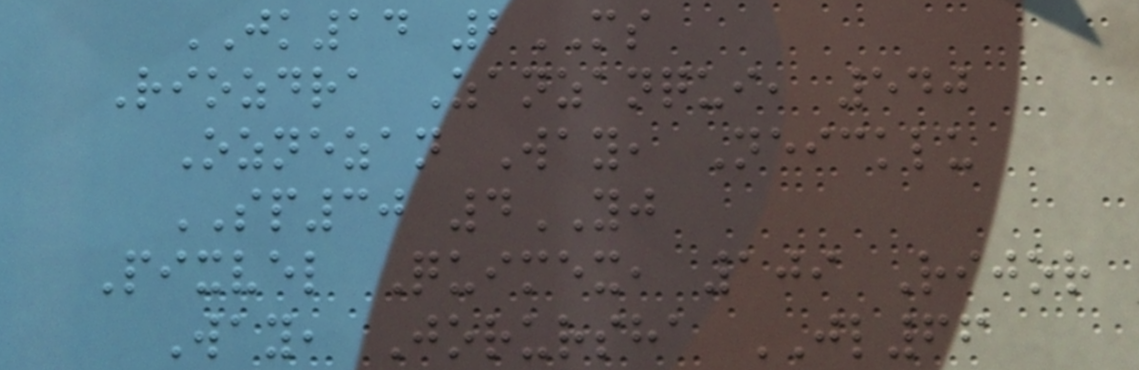JK14 2MS
Riozdra Zanzanqui, 540
Oznezan Way, Neicklu
SP30 4YJ
Pixvel Quimex, 109 Rijor
Way, Jorursha JL66
